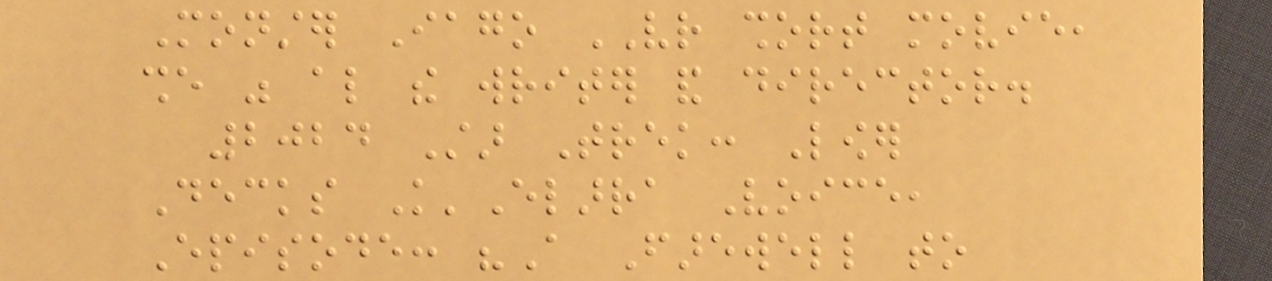Monster Iago VR short movie,
she was also the writer and director.
2024 Star Trek: Lower
Decks K'Elarra Voice,
Episode: "A Farewell to
